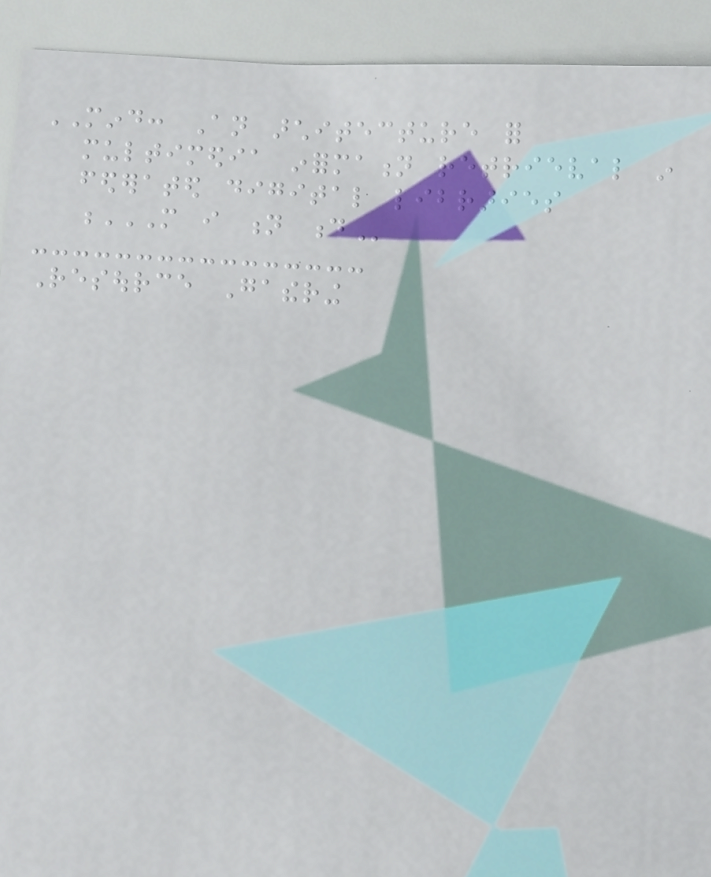MIND: An architecture for
multimedia information retrieval in
federated digital libraries
M I N D
Resource Gathering
